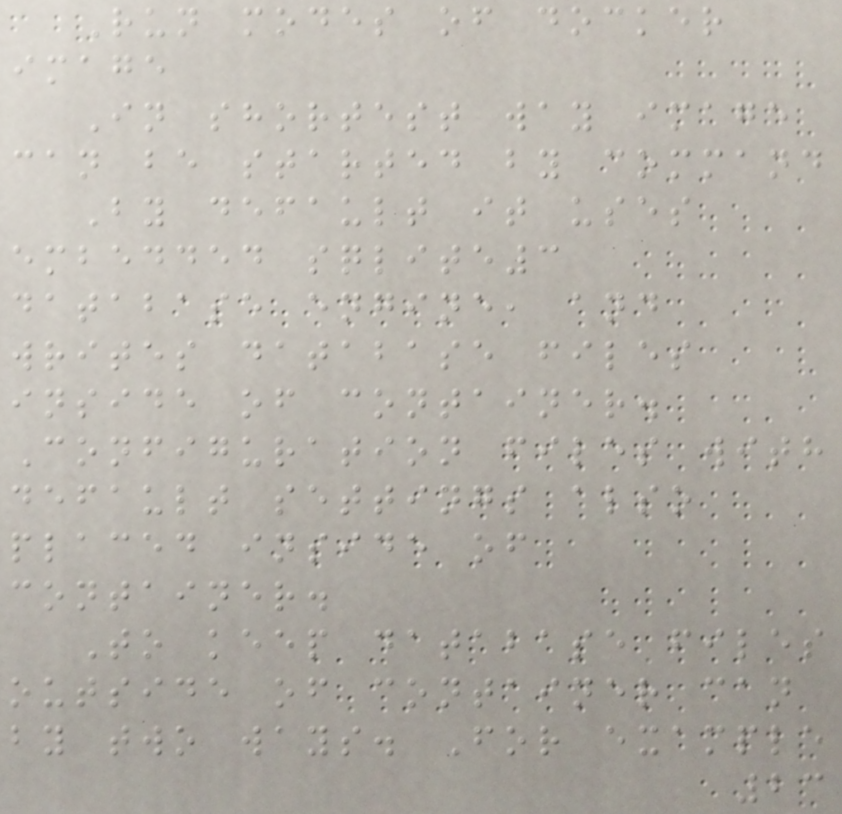Run modes of docker
image
In shortest way image
can be started by command
By default it uses
embedded sqlite3
database engine, and
writes database files
inside of container.
Configuration files with
default settings also
placed inside of
container.
To keep database files
outside of container can
by two ways. For example
23
